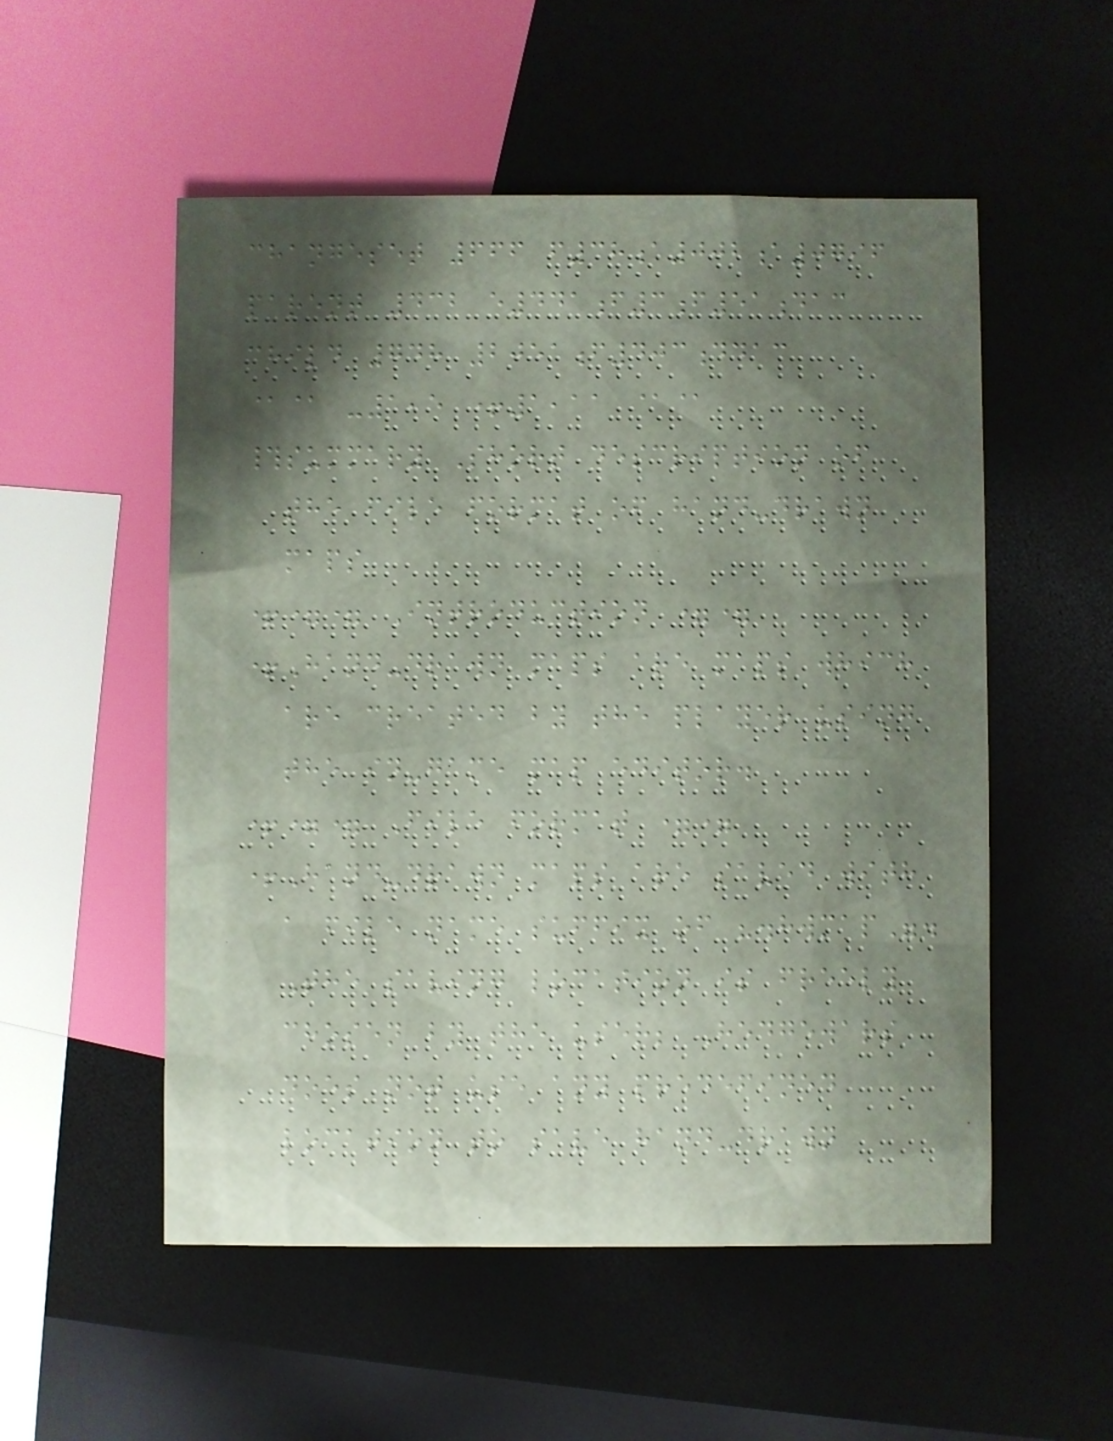changeset 666 f38a002a0796
parent 432 e441f3f51dac
child 748 2051f403ddac
@@ -1,5 +1,11 @@
#summary Short description of
the file format of hand-drawn
maps
+== Introduction ==
+Hand-drawn maps are maps which
are created by the player using
the in-game map editor.
+== File format ==
+Hand-drawn maps are saved with
a file name suffix of ".hwmap".
The saving location is freely
chosen by the user; Hedgewars
does not use any predefined
location to save hand-drawn
